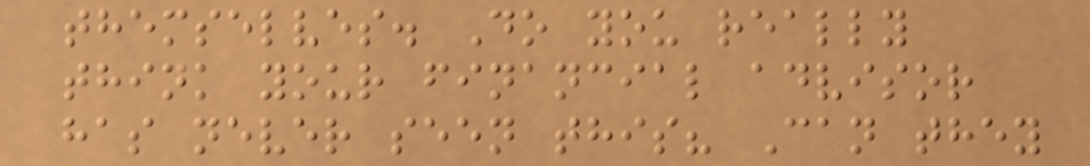themselves. Do you really
think your financial advisor
has never seen this? Can they
